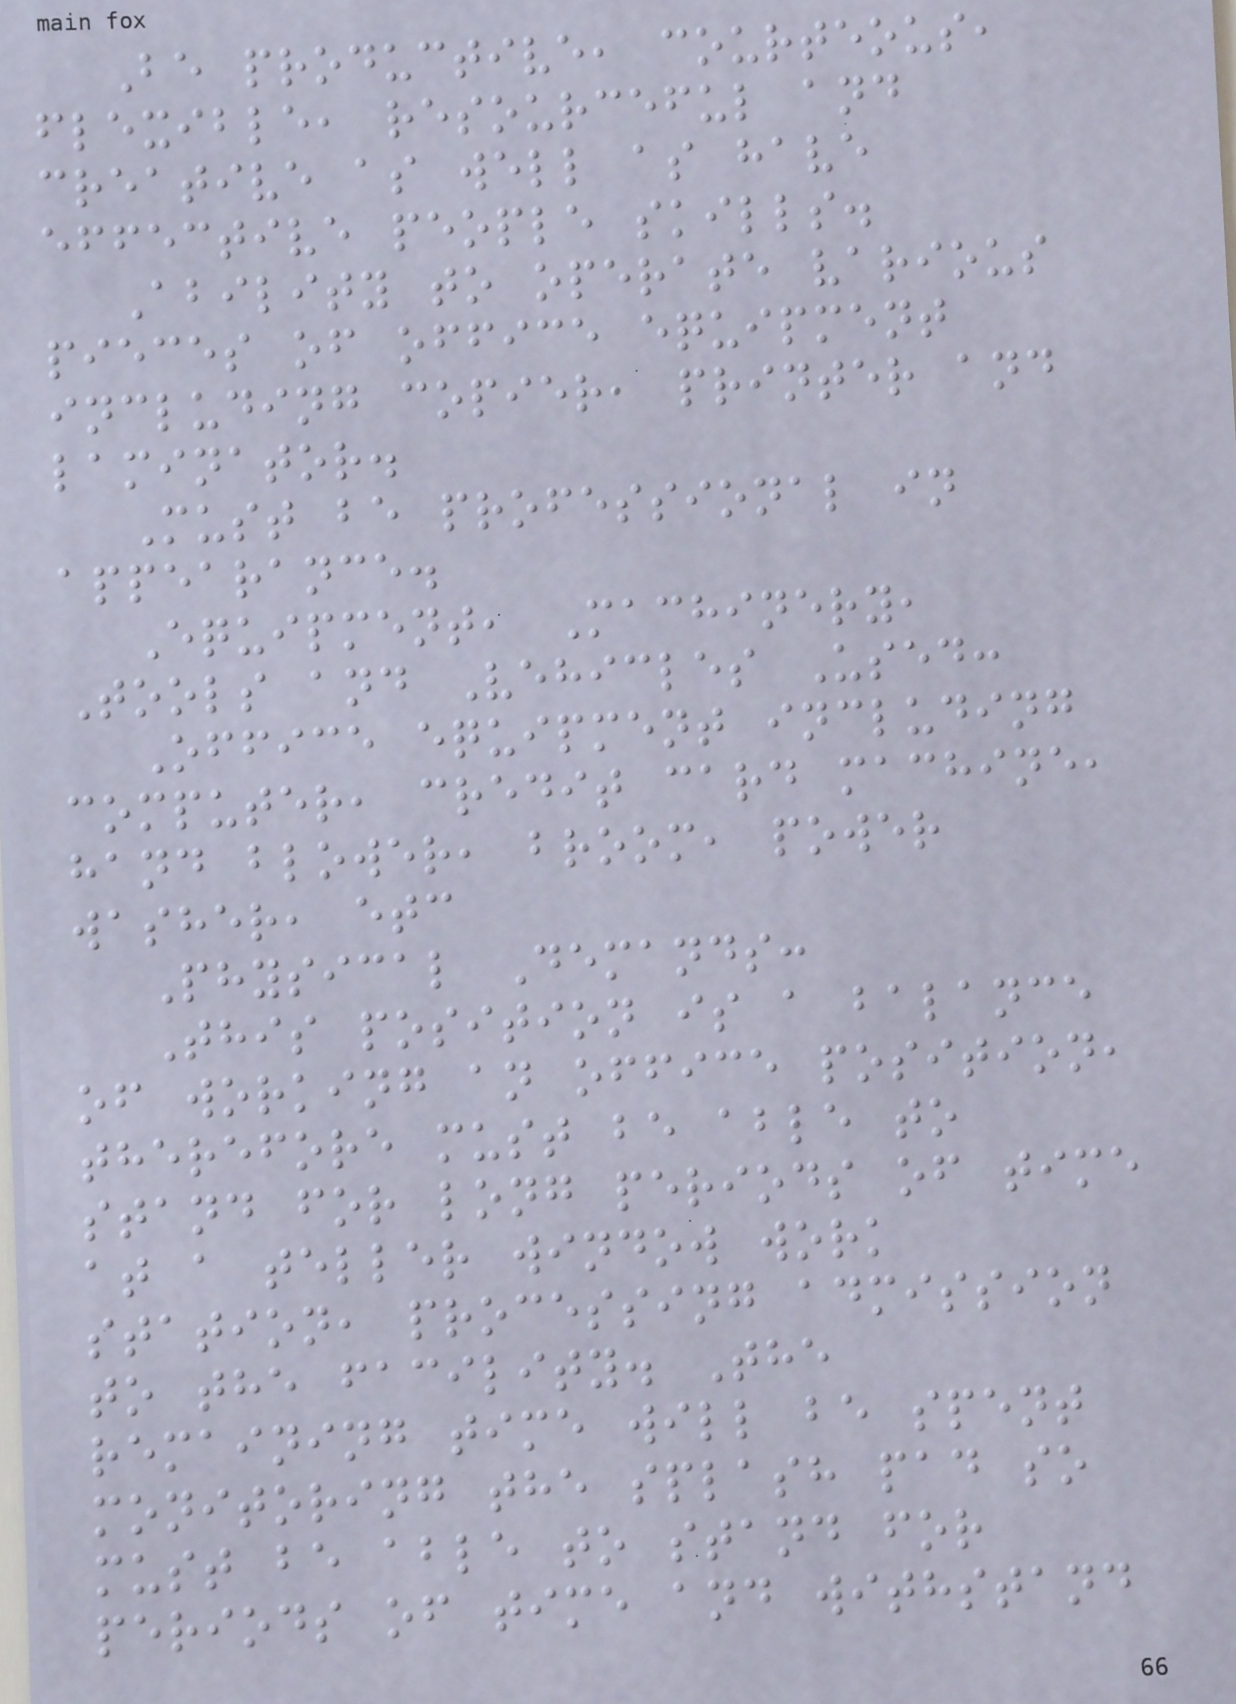Be productive, courteous,
flexible, resourceful and
creative as well as have
effective people skills.
Ability to operate various
pieces of office equipment
including copier, printer and
laminator.
Must be professional in
appearance.
Equipment, Machinery,
Tools and Vehicles Used:
Office equipment including
computer, credit card machine,
hand blower, broom, power
washer, etc
Physical Demands:
This position is a balance
of working an office position,
therefore must be able to
stand for long periods of time
at a teller window work
station, processing admission
to the facility. The
remaining time will be spent
monitoring the splash pad so
must be able to stand for
periods of time and withstand
